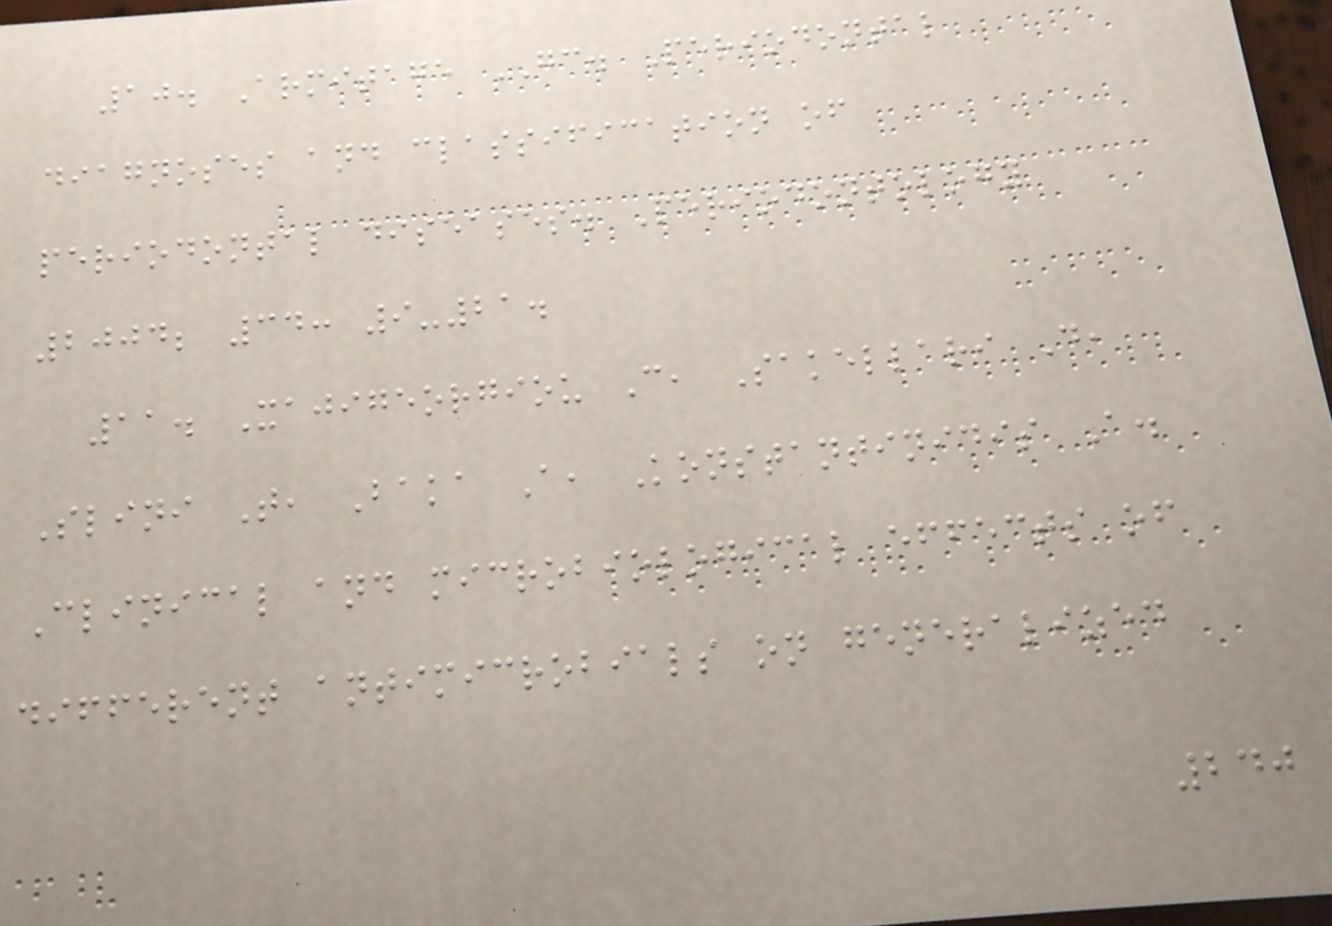10. Armitage GC. Periodontal
diagnoses and classification of
periodontal diseases. Periodontology
2004; 34: 9-21.
11. Xajigeorgiou C, Sakellari D,
Slini T, Baka A, Konstantinidis A.
Clinical and microbiological effects of
different antimicrobials on generalized
240
